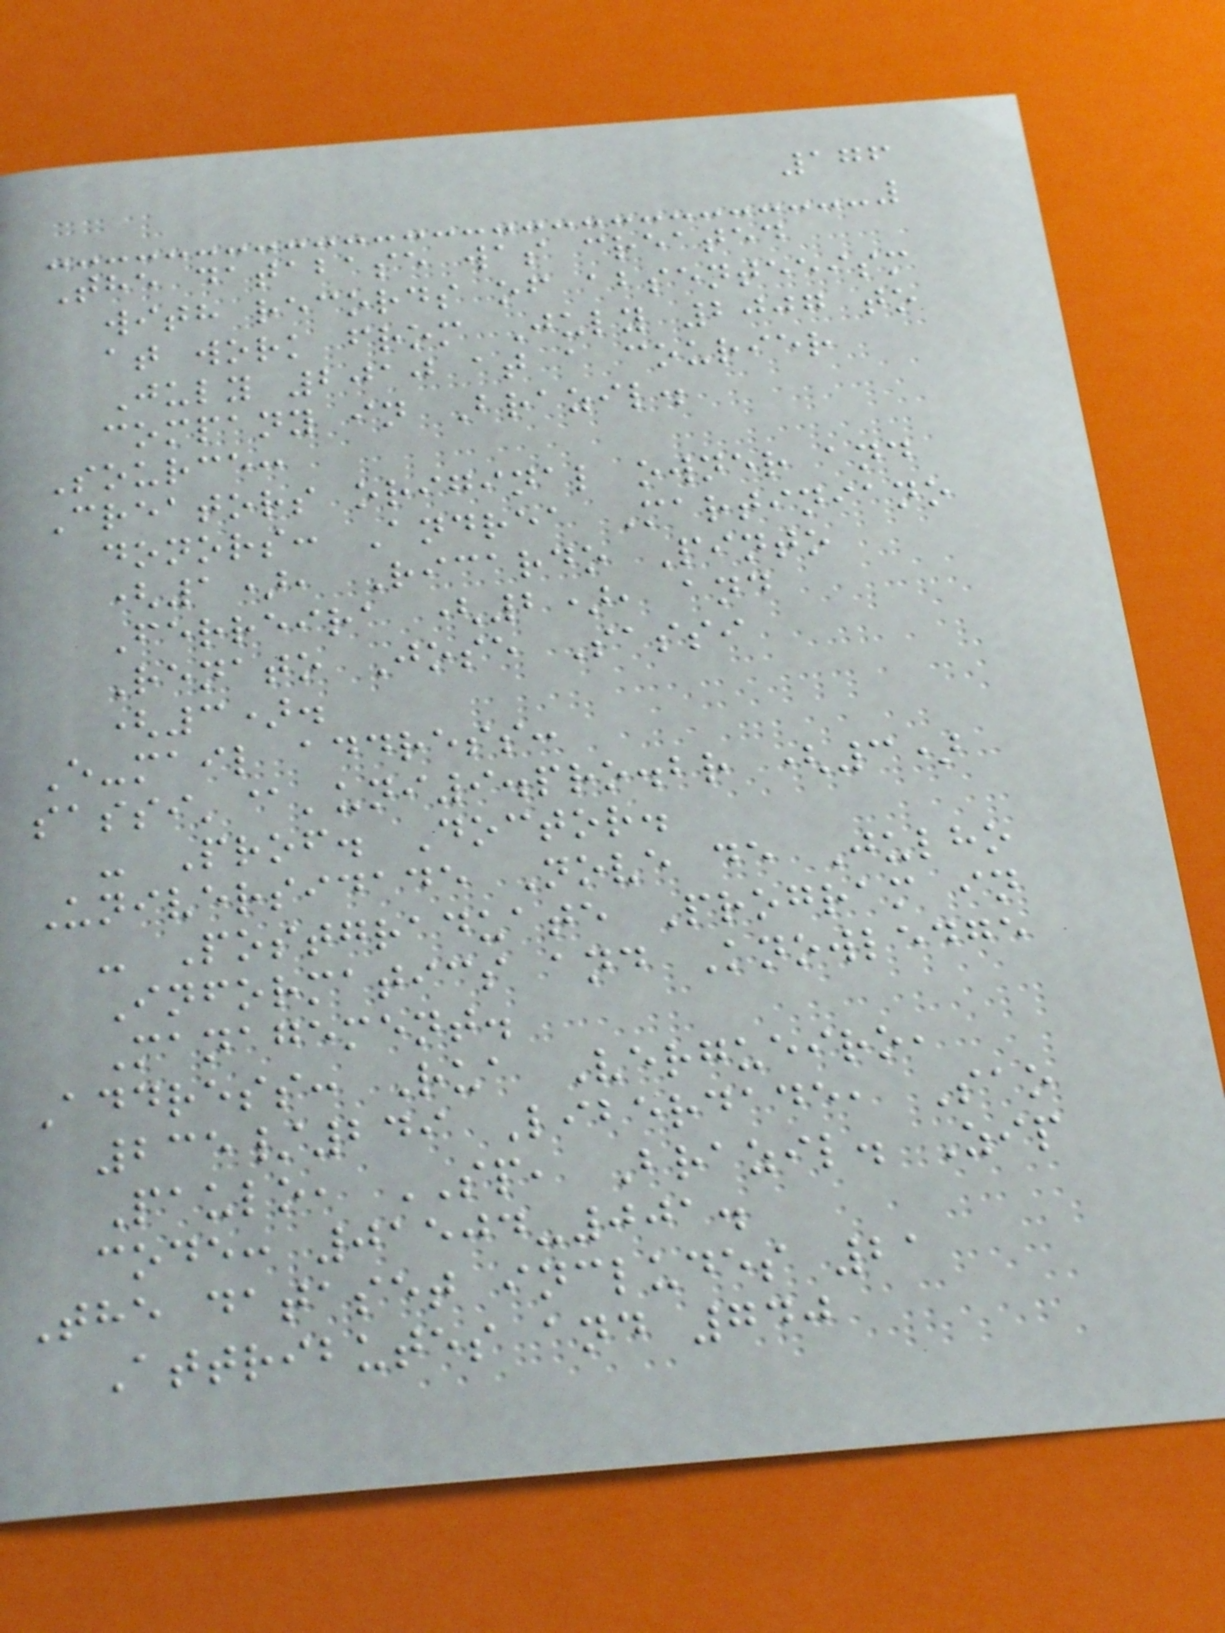176
The database was created
with records of absenteeism
at work from July 2007 to
July 2010 at a courier
company in Brazil.
Source:
Creators original owner and
donors: Andrea Martiniano
(1), Ricardo Pinto
Ferreira (2), and
Renato Jose Sassi
(3).
E-mail address:
sassi'@'uni9.pro.br (3)
- Prof. Doctor.
Universidade Nove de Julho
- Postgraduate Program in
Informatics and Knowledge
Management.
Address: Rua Vergueiro,
235/249 Liberdade, Sao
Paulo, SP, Brazil. Zip
code: 01504-001.
The dataset includes 21
Attributes and 740
